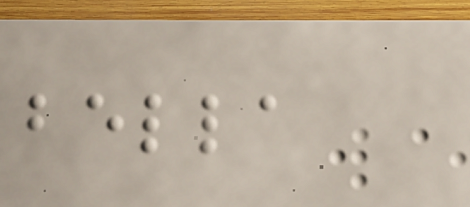bella
